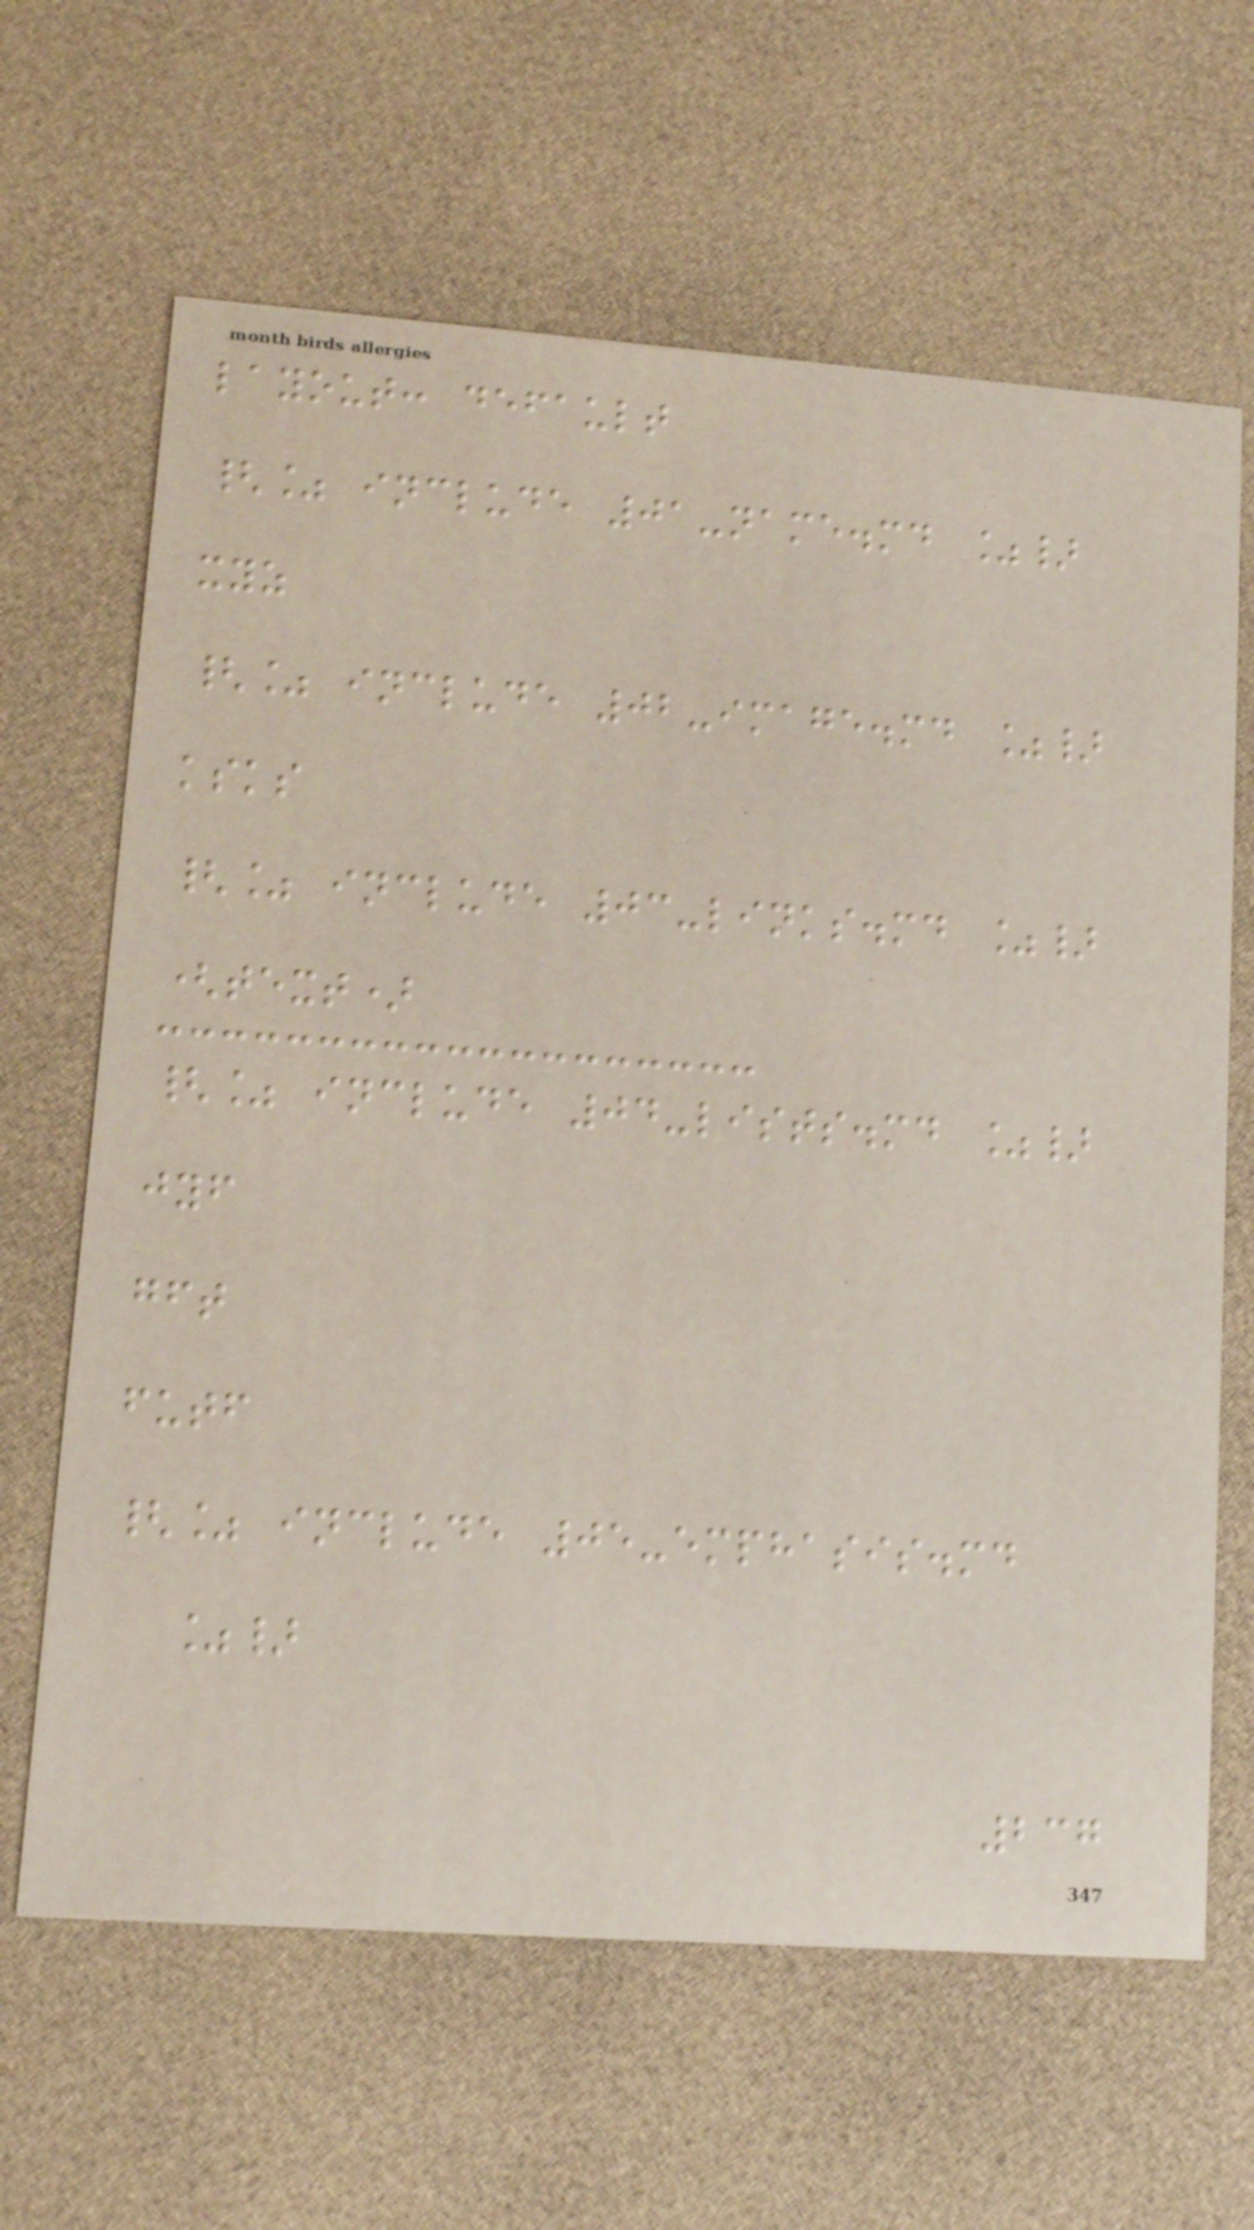layout: default
{% include 01-name.md %}
xyz
{% include 02-image.md %}
ksks
{% include 03-links.md %}
(text)
{% include 04-lists.md %}
jyf
gft
futf
{% include 05-emphasis.md
%}
237
